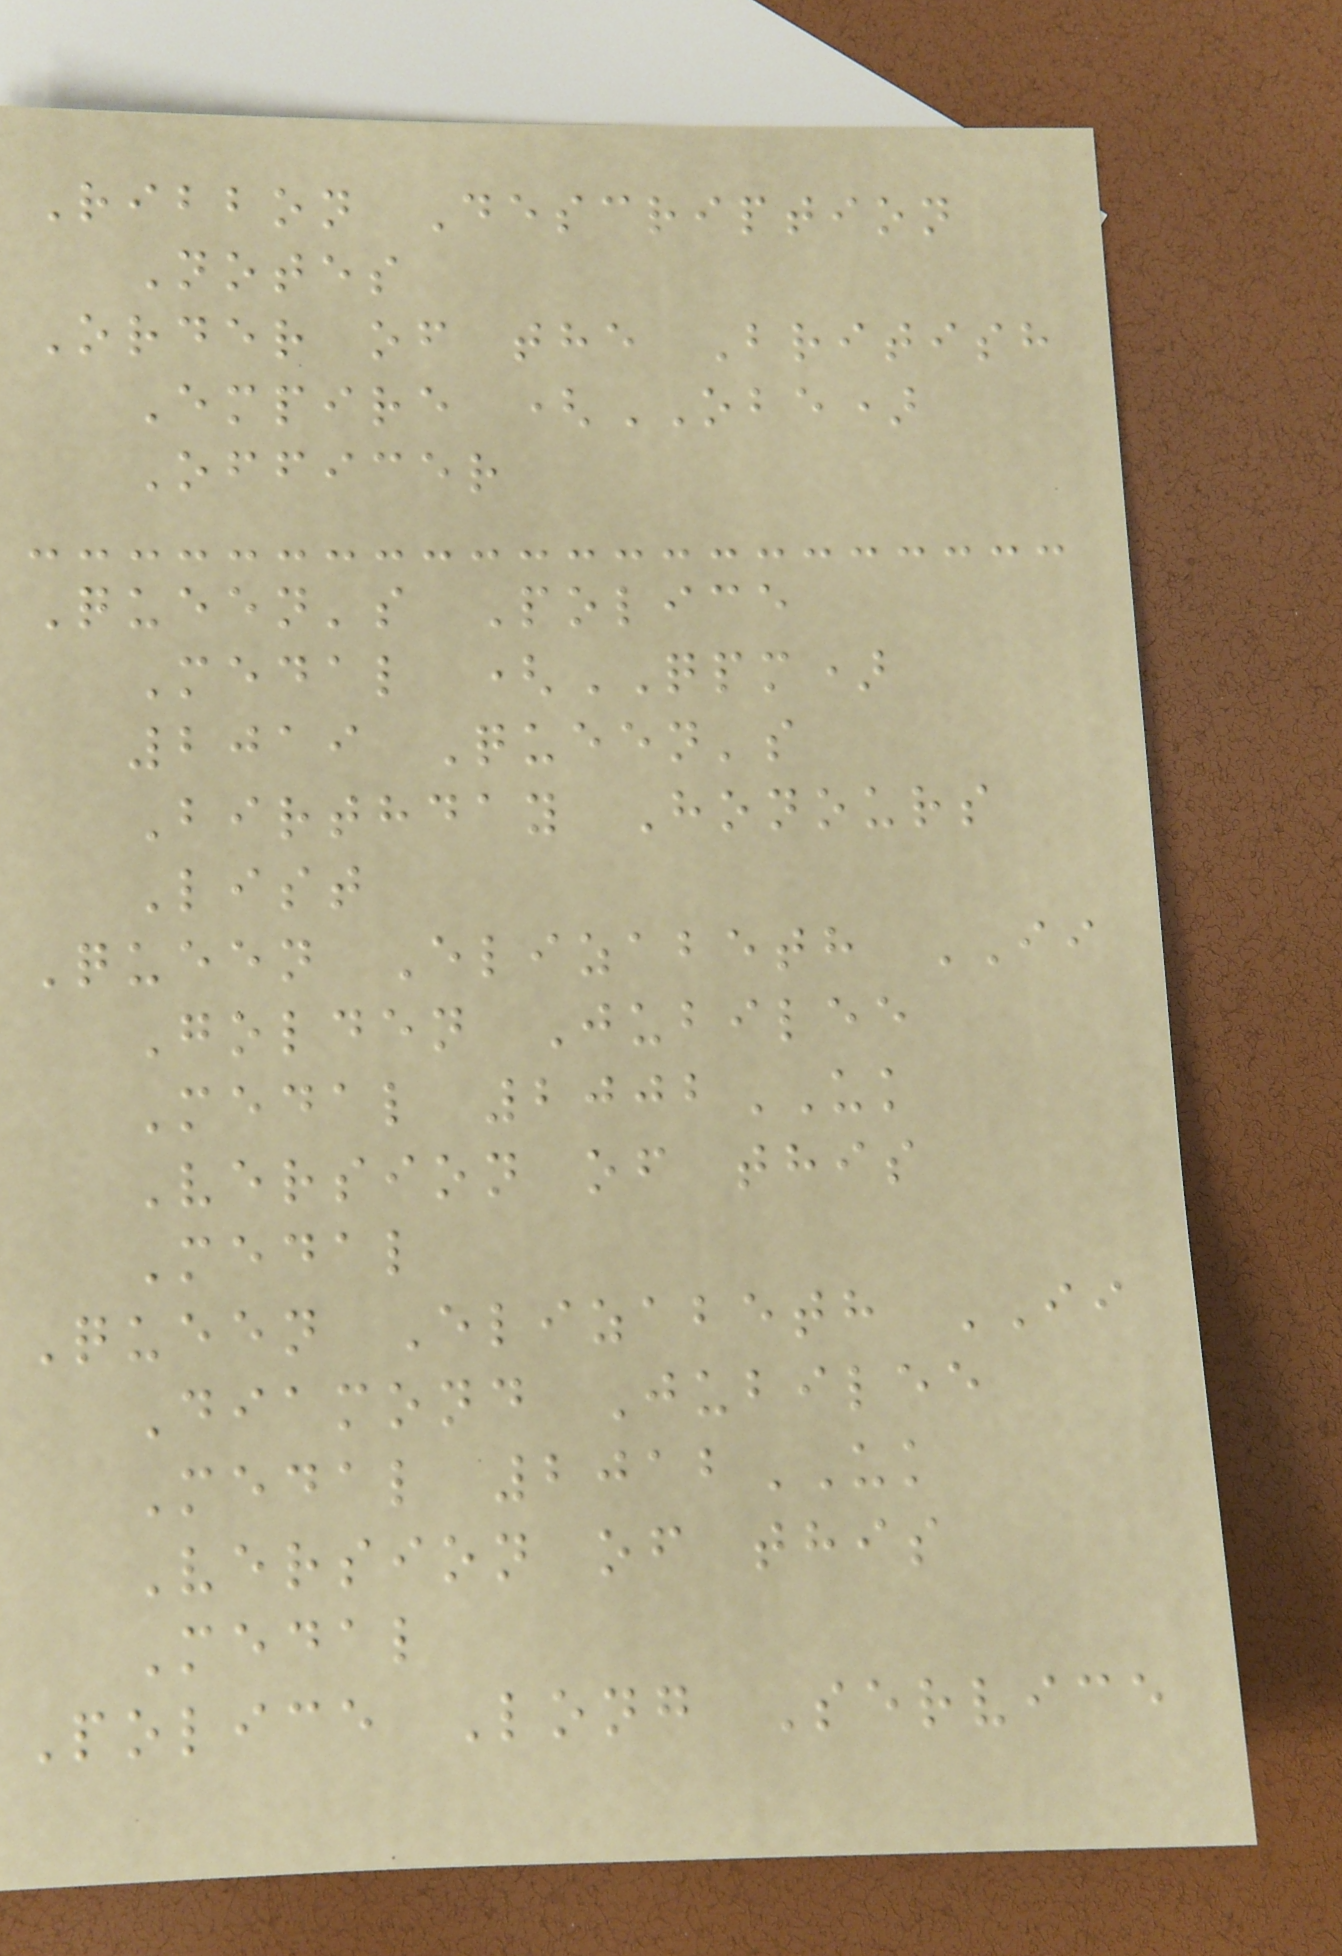Ribbon Description
Notes
Order of the British
Empire (OBE)
Officer
Queen's Police
Medal (QPM)
2019 Queen's
Birthday Honours
List
Queen Elizabeth II
Golden Jubilee
Medal 2002UK
Version of this
Medal
Queen Elizabeth II
Diamond Jubilee
Medal 2012UK
Version of this
Medal
Police Long Service
